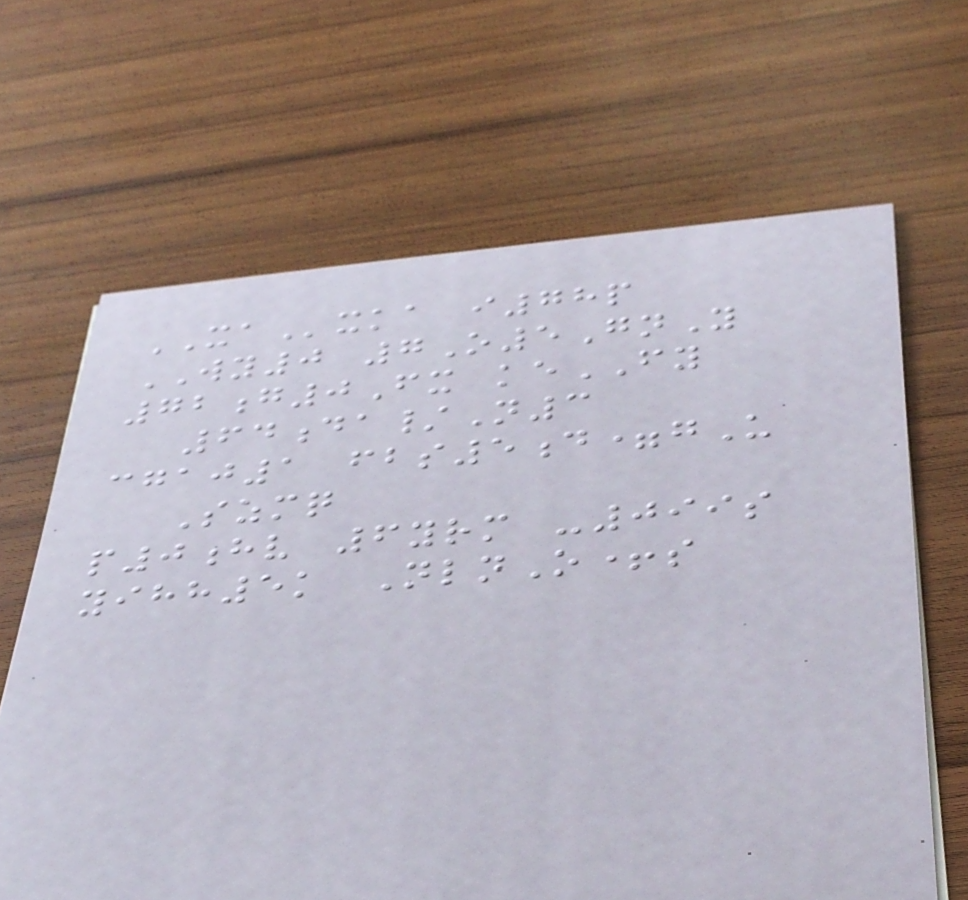XAxka i78p
WY0 7O5GnY
72g0Fx keFY
64da/N3
cgaj1 fbs5d=gU
Szmq
p0hv 6yrm -099s
yihh5k NlnO+s
